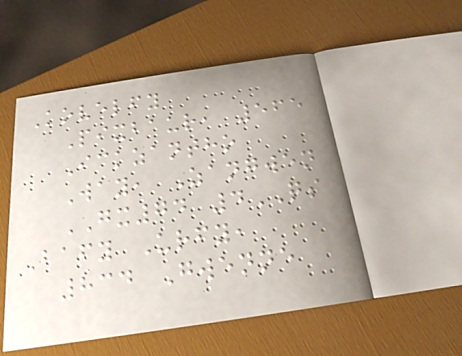Kovelfy
Pixbaur, 565
Ickzantho
Way, Zangwen
GX74 4QS
Bafy Urfy,
834 Gwenne
